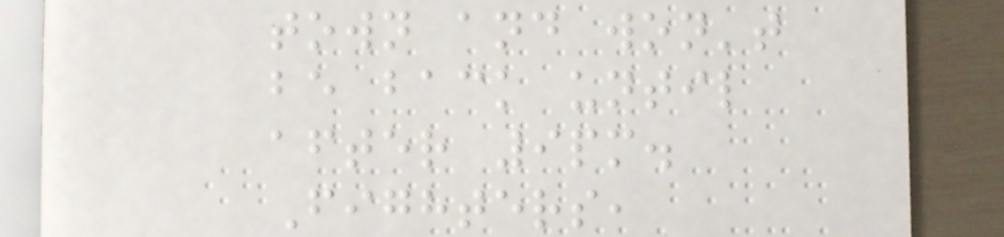town and won't
be back until
after 9pm.
Fighters,
